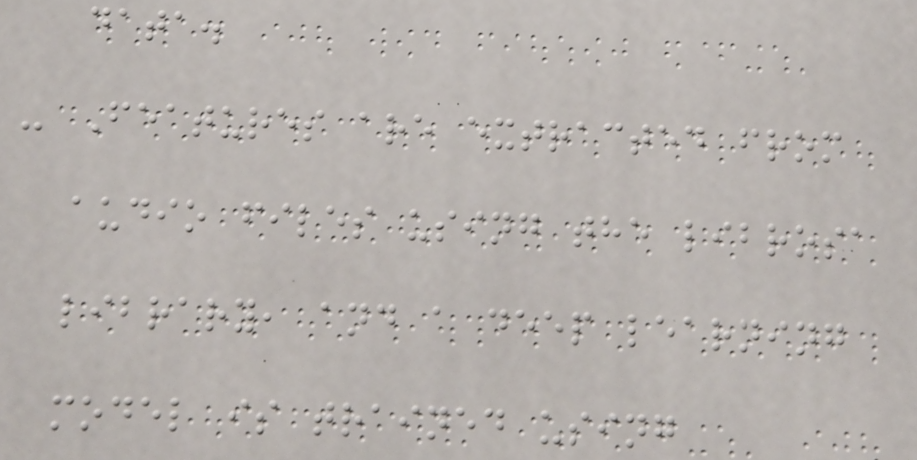data.
- Features are extracted from
audio files using the librosa
library, and a deep learning
model is trained using
